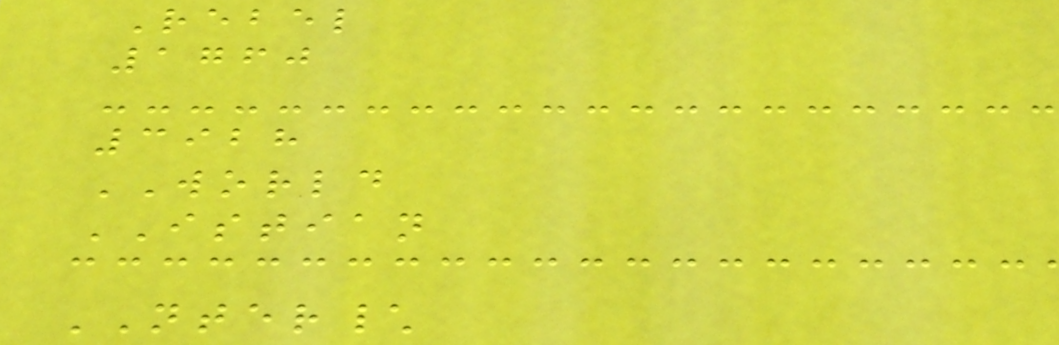Rebel
1760
3928
WORLD
ISTIAN
NTER\
